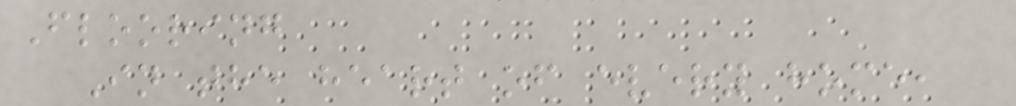Flooring
In the heart of every home,
